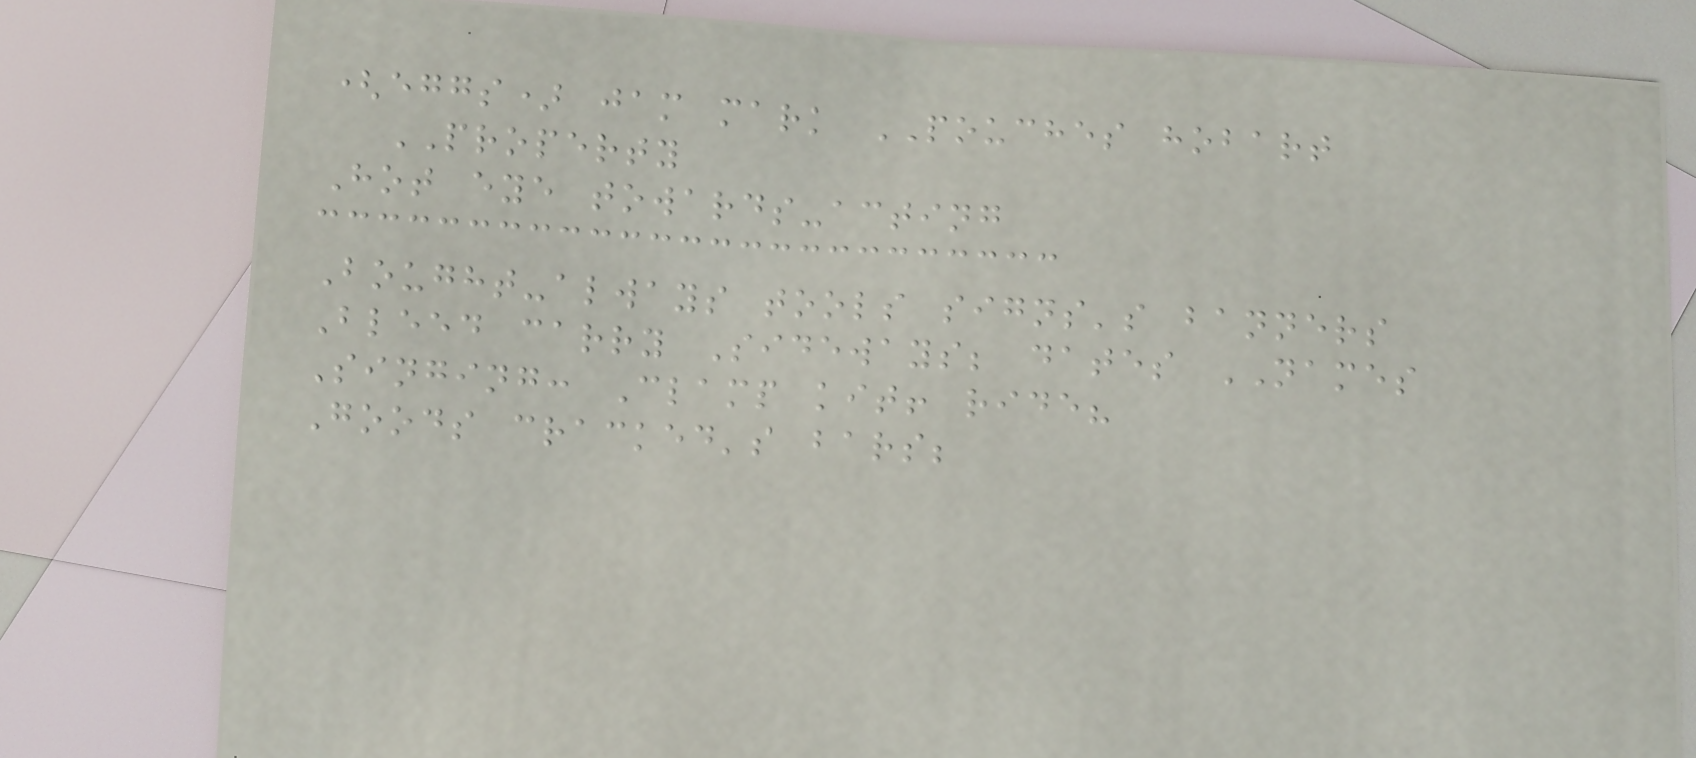(eggs) jam mark POUCHES hobart
PROPERTY
Hot eye towards-acting
Bought-always tools signs's banners
Bleed carry Sideways; dates NAMES
Singing: Clamp kit! ride?
Goods cracked's bars;
